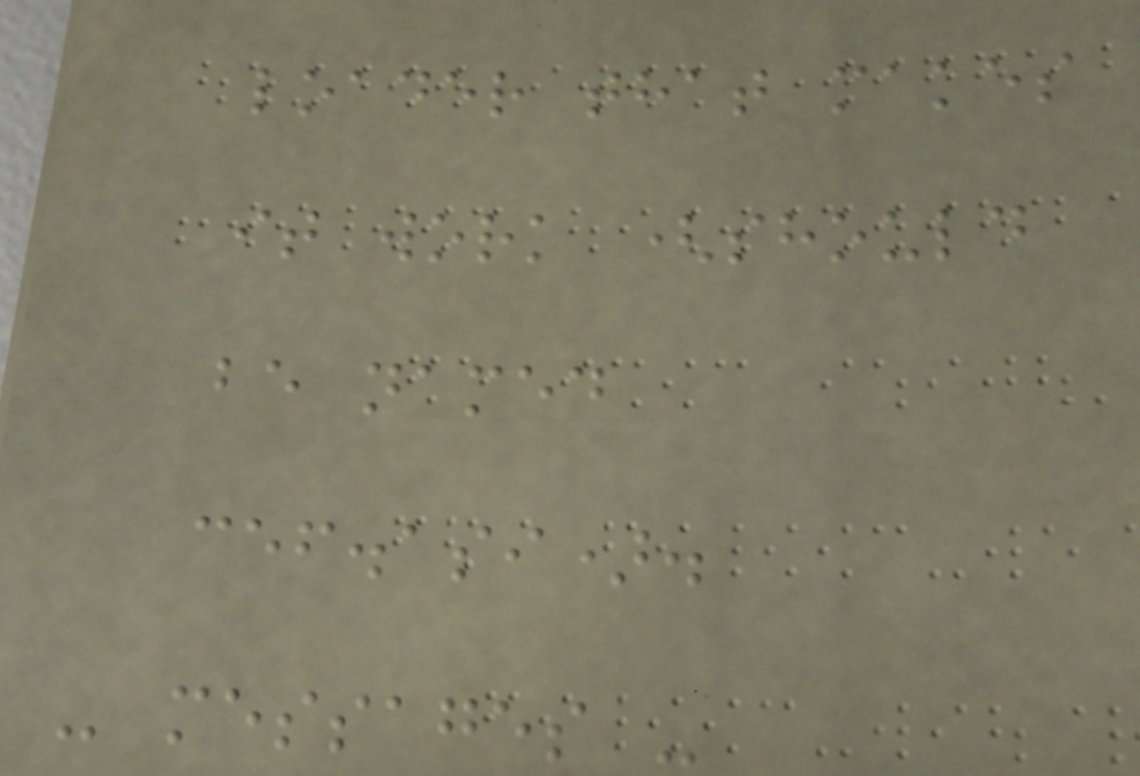loader that makes
it work (should
be named
cef.asi).
- messages -
